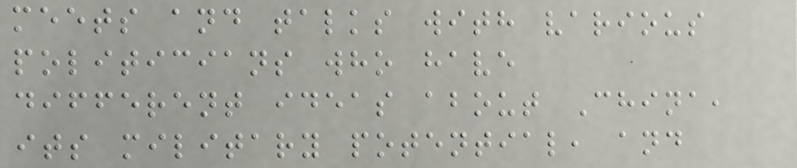meets and talks with various
politicians who have
different ideas about China,
its military potential, and
